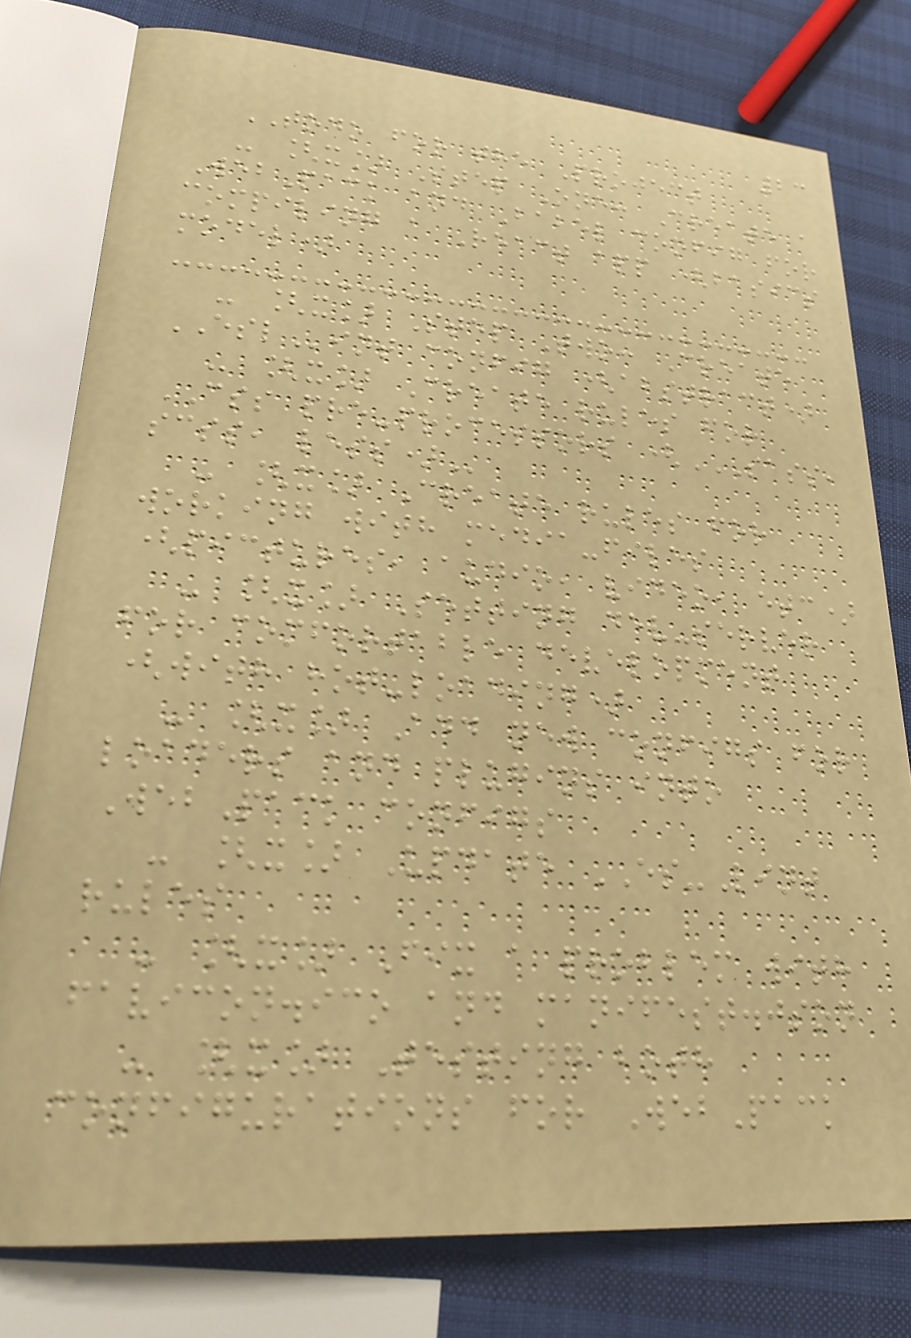23
TODO for the Project
- [x] Step One: Create a
WebPack and Babel config for
compiling a React app (basics
model)
- [x] Step Two: Create
ESLint config (abstract)
- [x] Create rules for
CSS pre-processors (SASS,
SCSS, LESS)
- [x] Create rules for
working with media-files
(pictures, audio, video, etc)
- [x] Setting dev-server
for comfortable development
(with hot-loading)
- [x] Add new configs for
loaders and plugins into
WebPack configs
- [x] Update ES-Lint
rules
- [x] Fix a problem with
favicon.ico and manifest.json
- [x] Testing both
configurations for WebPack
